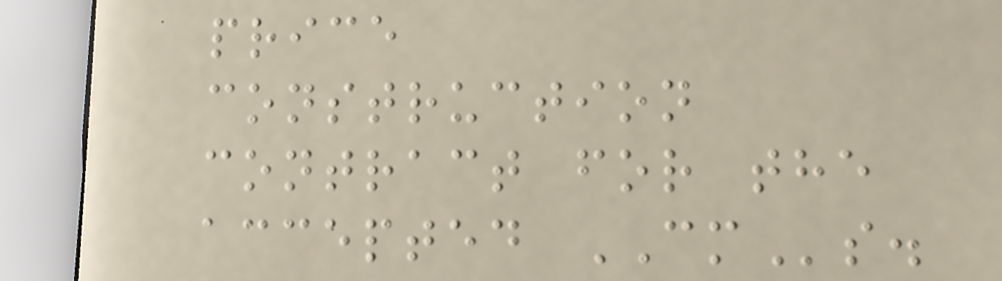price
construction
contract for the
accepted CMs.
